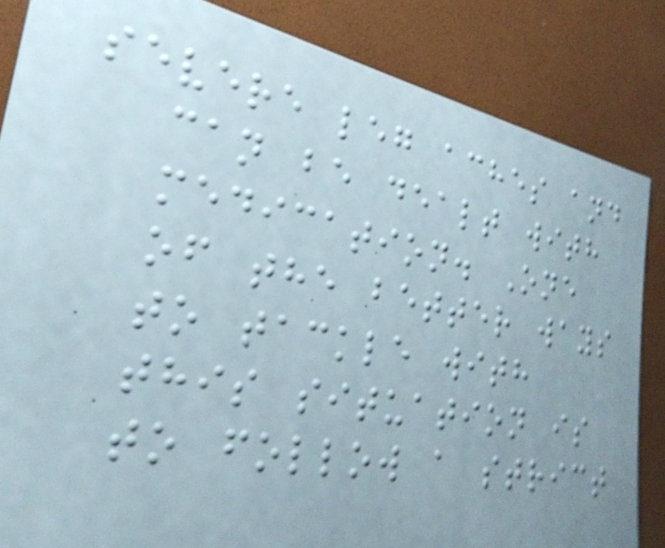severe leg aches and
can be dealt with
medication. One
of the better ways
to tackle with
this situation is
to follow a strict
